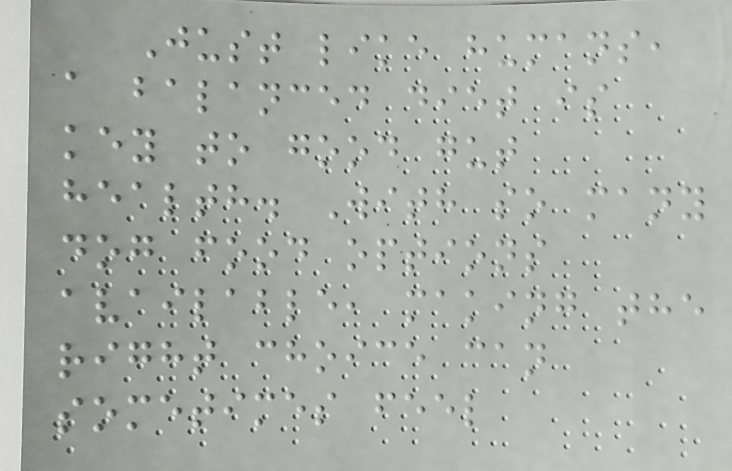Just like humans,
a balanced diet is
key to good gut
health. With so many
dog food options
available, making the
right choice can
sometimes feel
